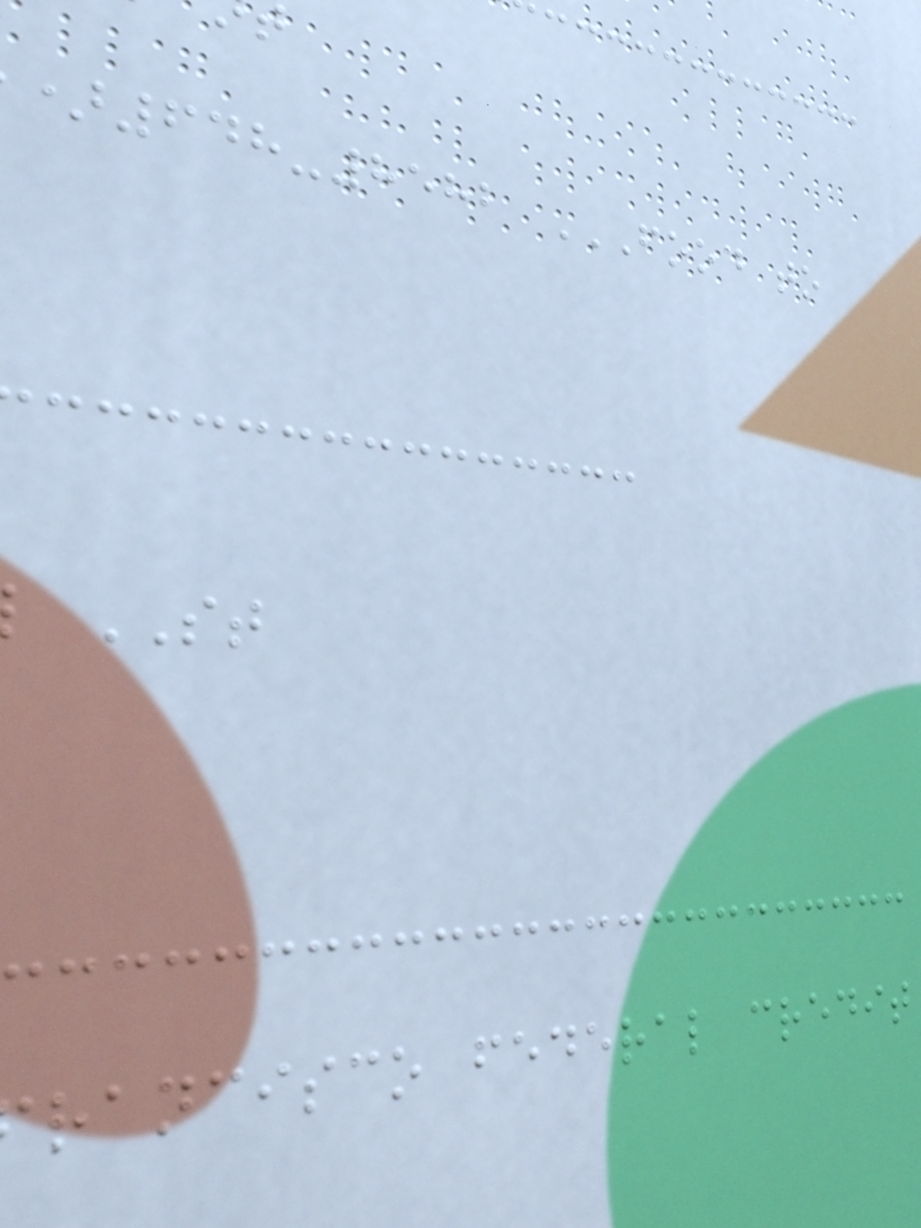ST
rancisco federal credit
